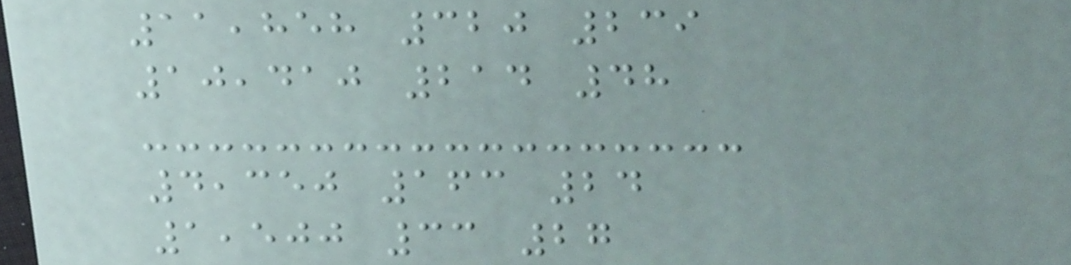11,858 320 239
10,410 214 48
4,350 163 24
1,500 33 27
